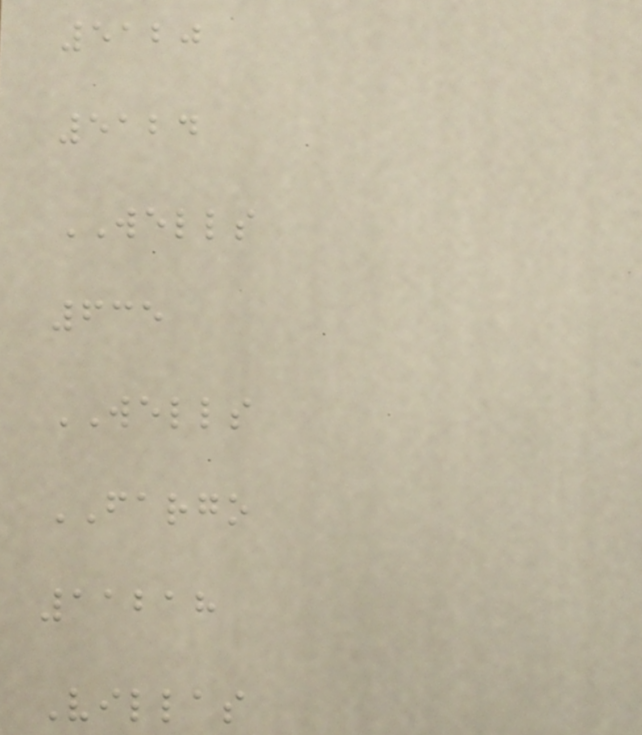5120
5124
WELLS
635
WELLS
FARGO
11218
Villas
